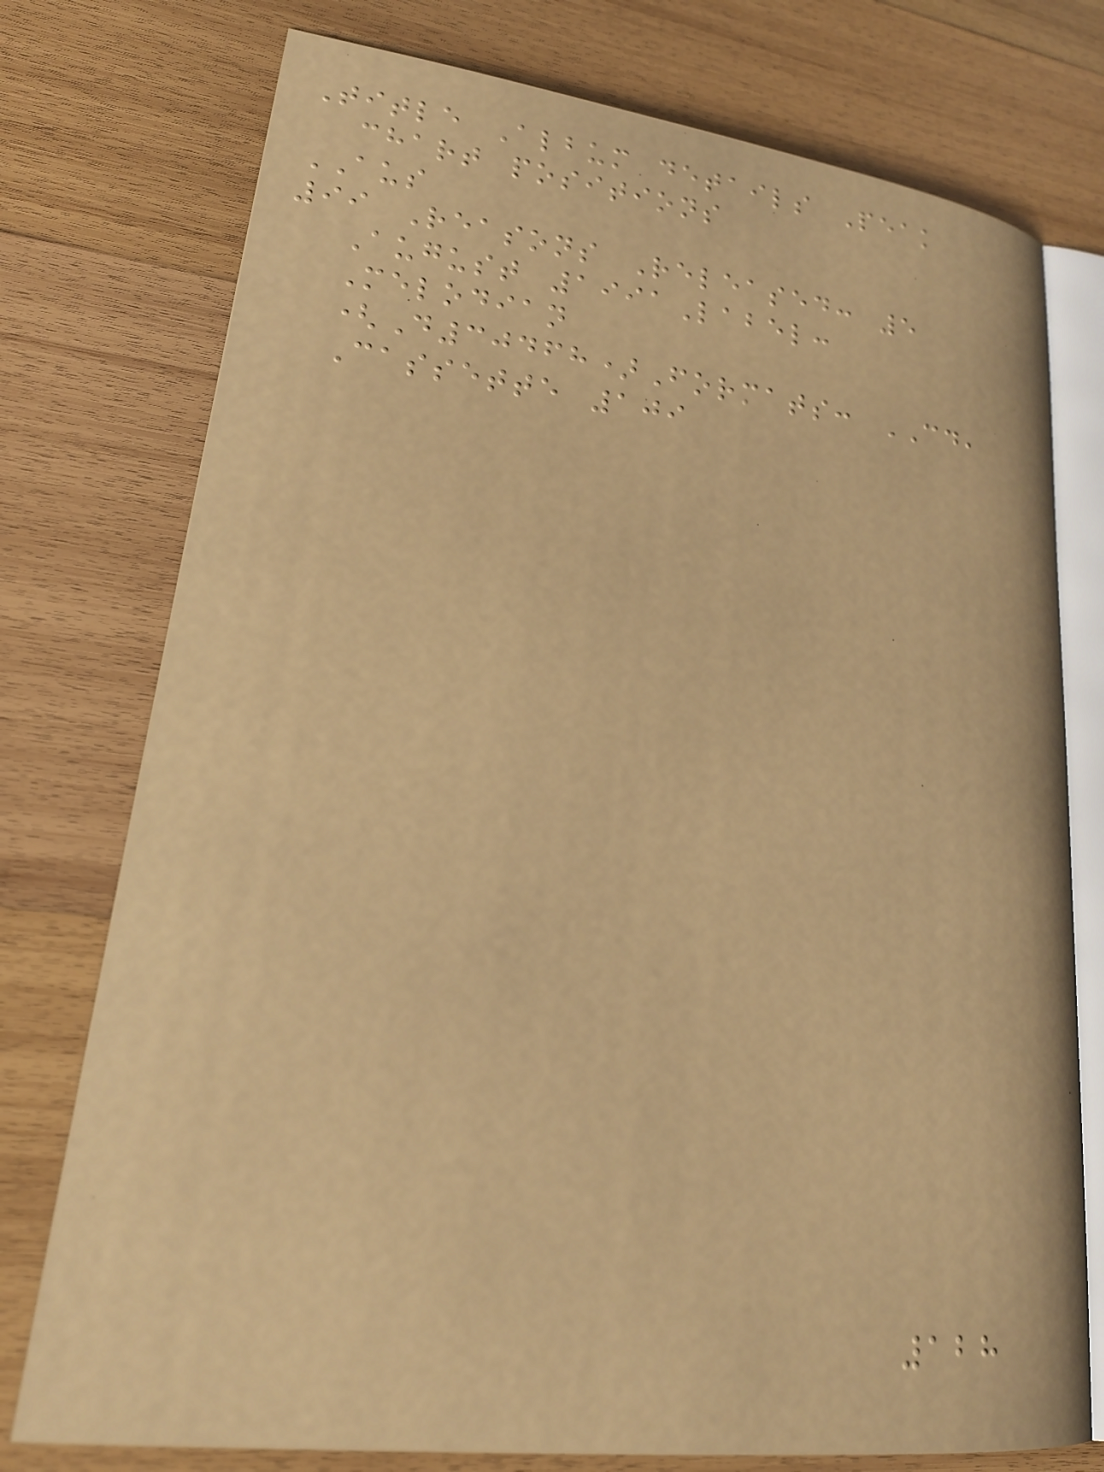Title Album details Peak
chart positions
AUS
99 Reasons Released: 5
August 1991Label:
Melodian
(D30468)Formats: CD,
Cassette 109
128
